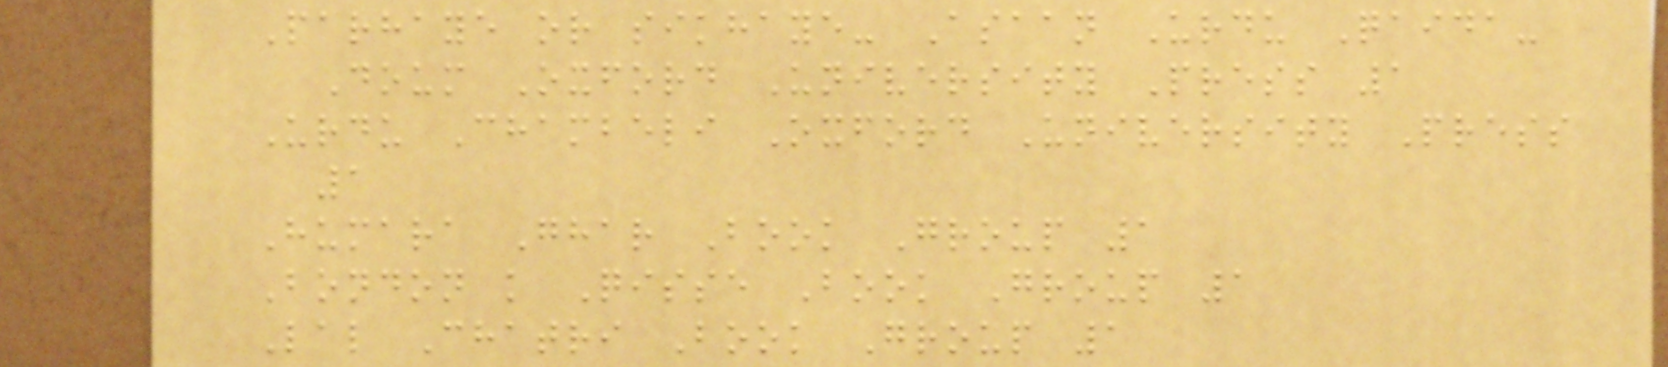Parhaye or sikhaye- Asaan Urdu Qaida-
Doum Oxford University Press 1
Urdu Chambeli Oxford University Press
1
Humara Ghar Book Group 1
Bondon k Qisse Book Group 1
Lal Chatri Book Group 1
